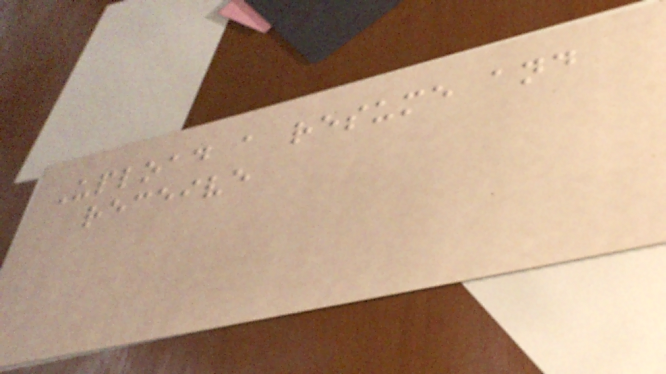Upload a resume and
receive
